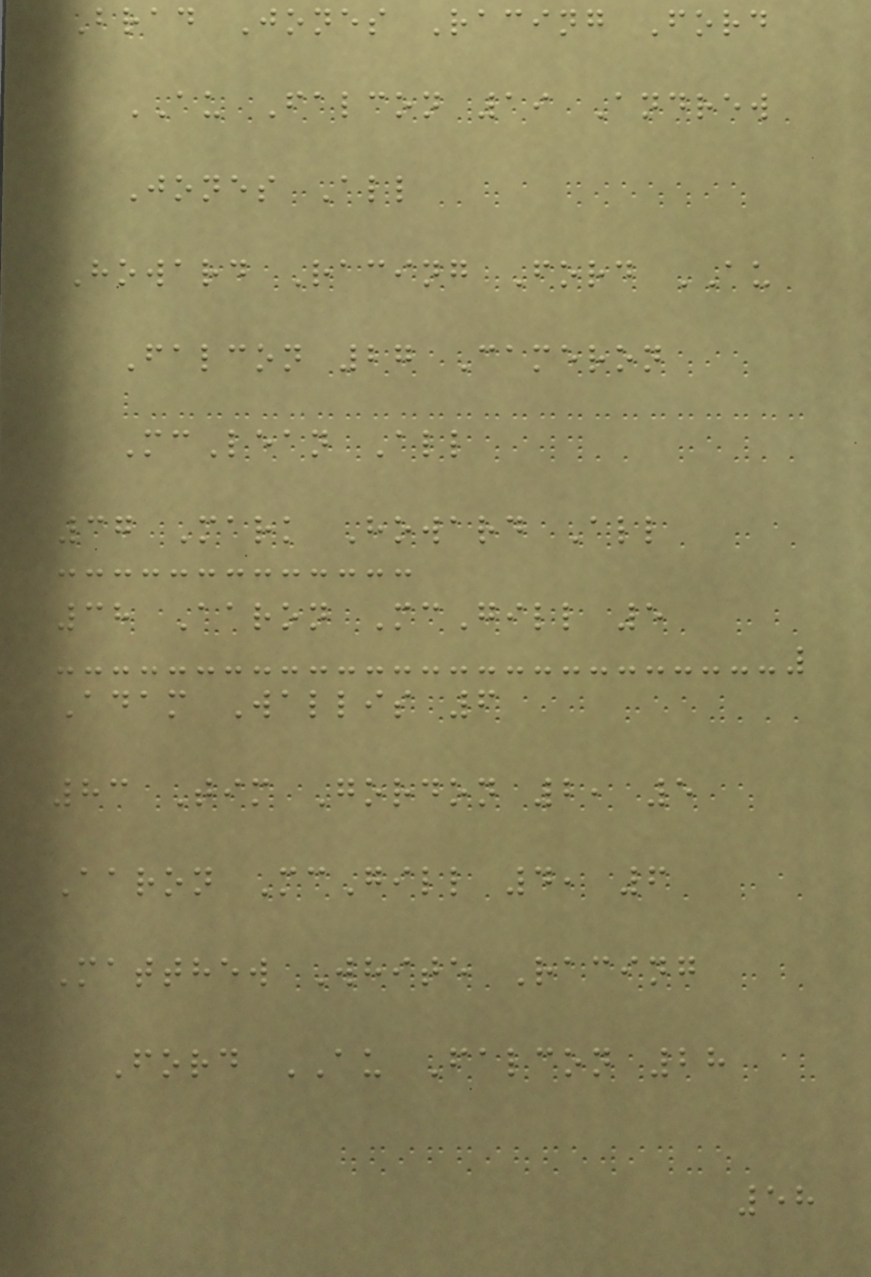Brad Jones Racing Ford
AU Falcon 19 Andrew
Jones All
Howard Racing Ford AU
Falcon 27 Cameron
McLean All
37 Mark Howard All
38 Aaron McGill 5
Adam Wallis 6
83 Tim Gordon 2, 5
Aaron McGill 4, 6
Matthew White Racing
Ford AU Falcon 28
58
